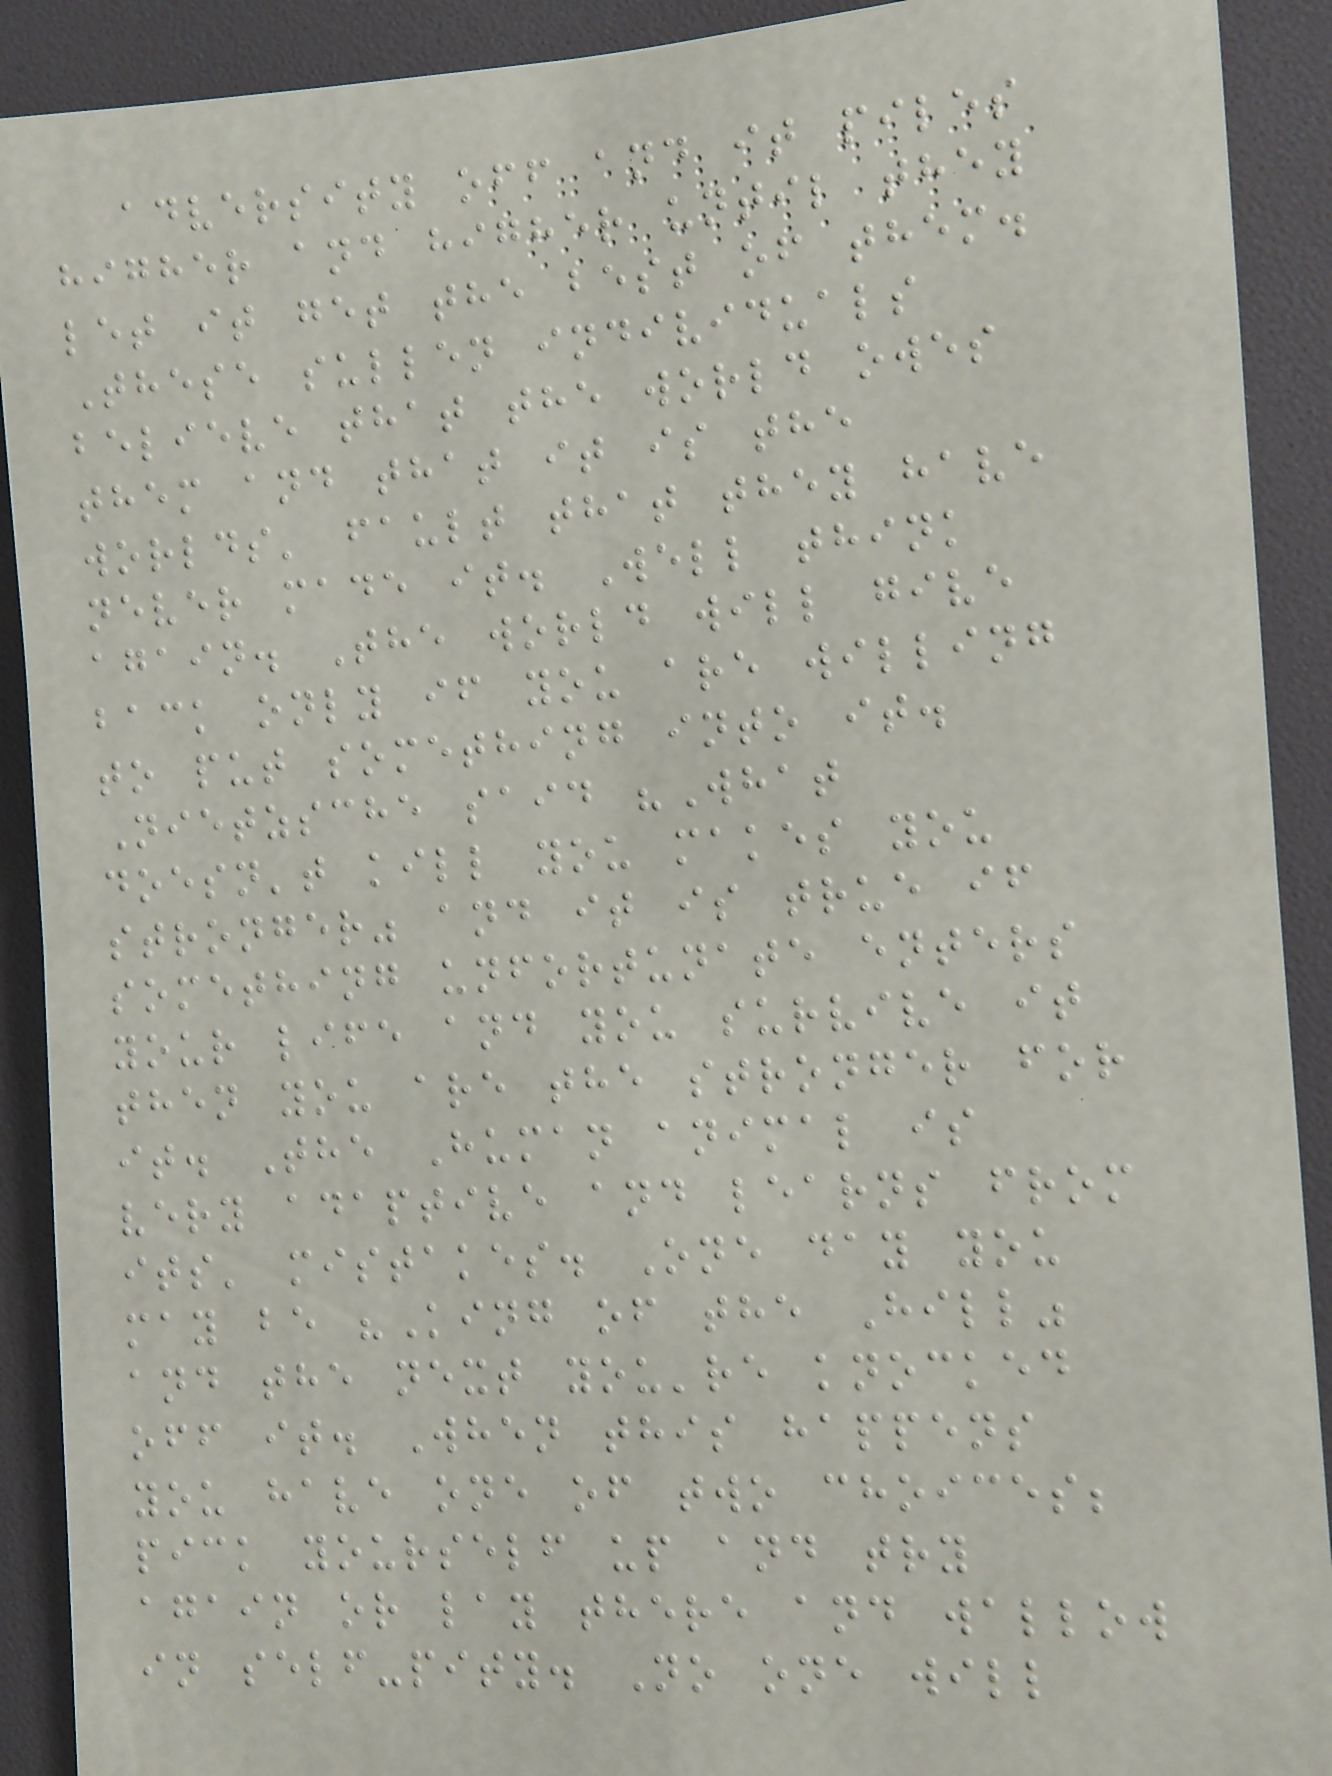adversity off and it piles
higher and higher until they
let it get the best of them.
These sullen individuals
believe that the world owes
them and that it is the
worlds' fault that they have
never made it. Well think
again. The world will give
back only if you are willing
to put something into it.
Nietzsche said "What
doesn't kill you makes you
stronger" and it is true if
something unfortunate enters
your life and you survive it
then you are the stronger for
it. The Human animal is
very adaptive and learns from
its' mistakes. One day you
may be "King of the Hill"
and the next you're knocked
off it. When this happens
you have one of two choices;
pick yourself up and try
again or lay there and wallow
in self-pity. No one will
